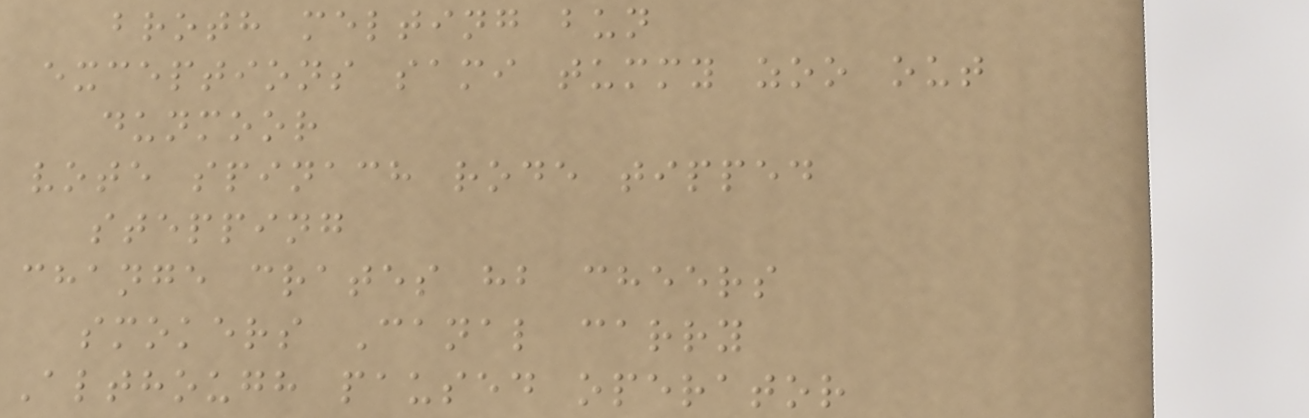broth melting bun
exceptions sami tummy zoo out
dunmoor
vote spinach rode tipped
stepping
change crates hb cheers
smokers Canal carry
Although paused operator
